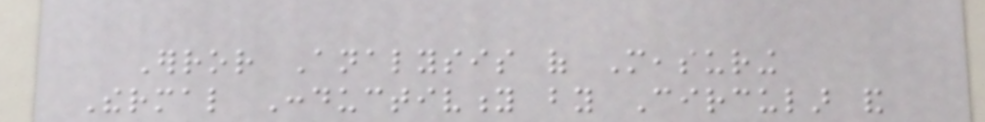Error Analysis of Measuring
Thermal Conductivity by Circular and
